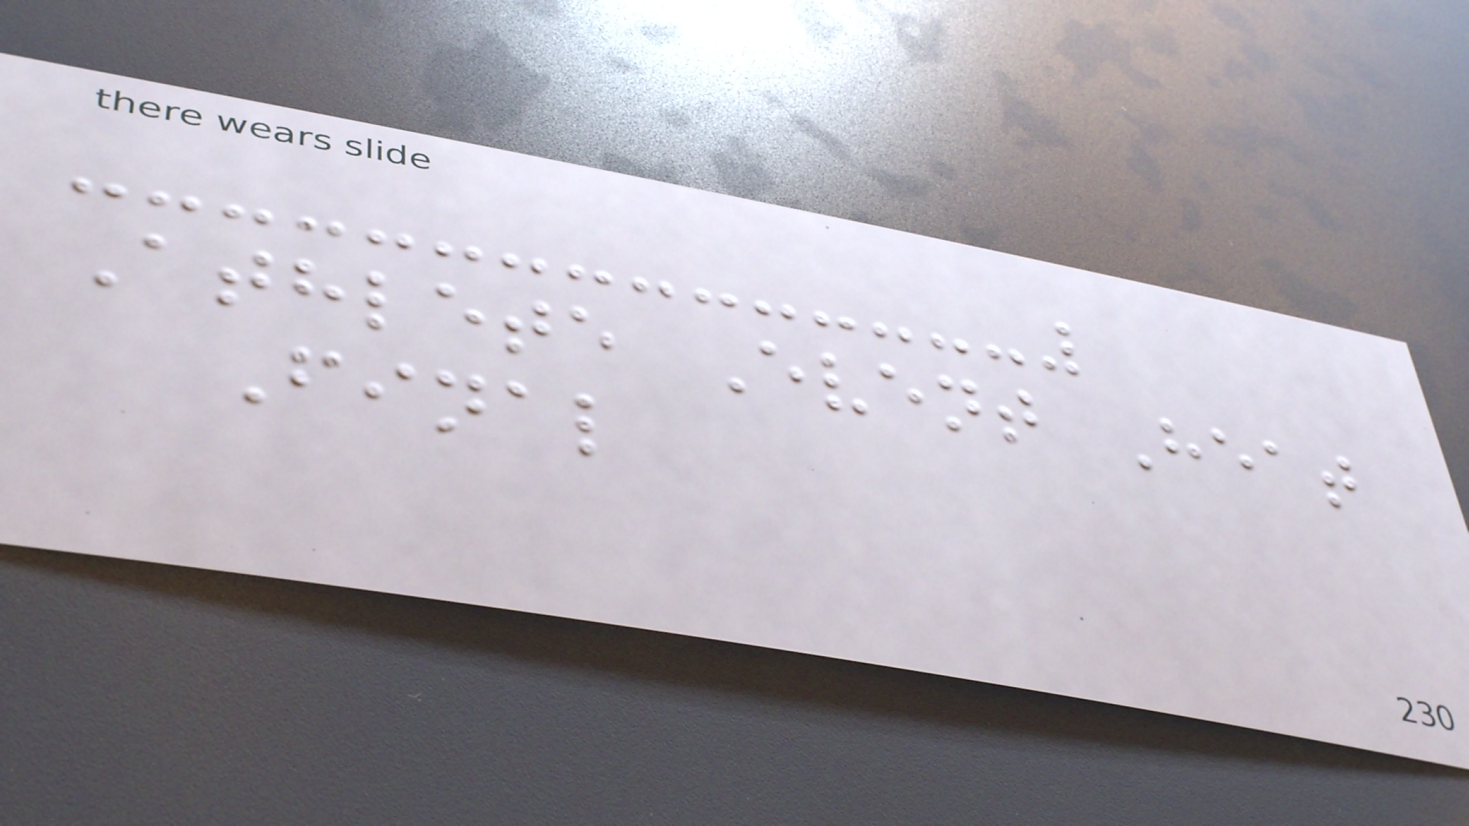Athlete Event Heat
Final
